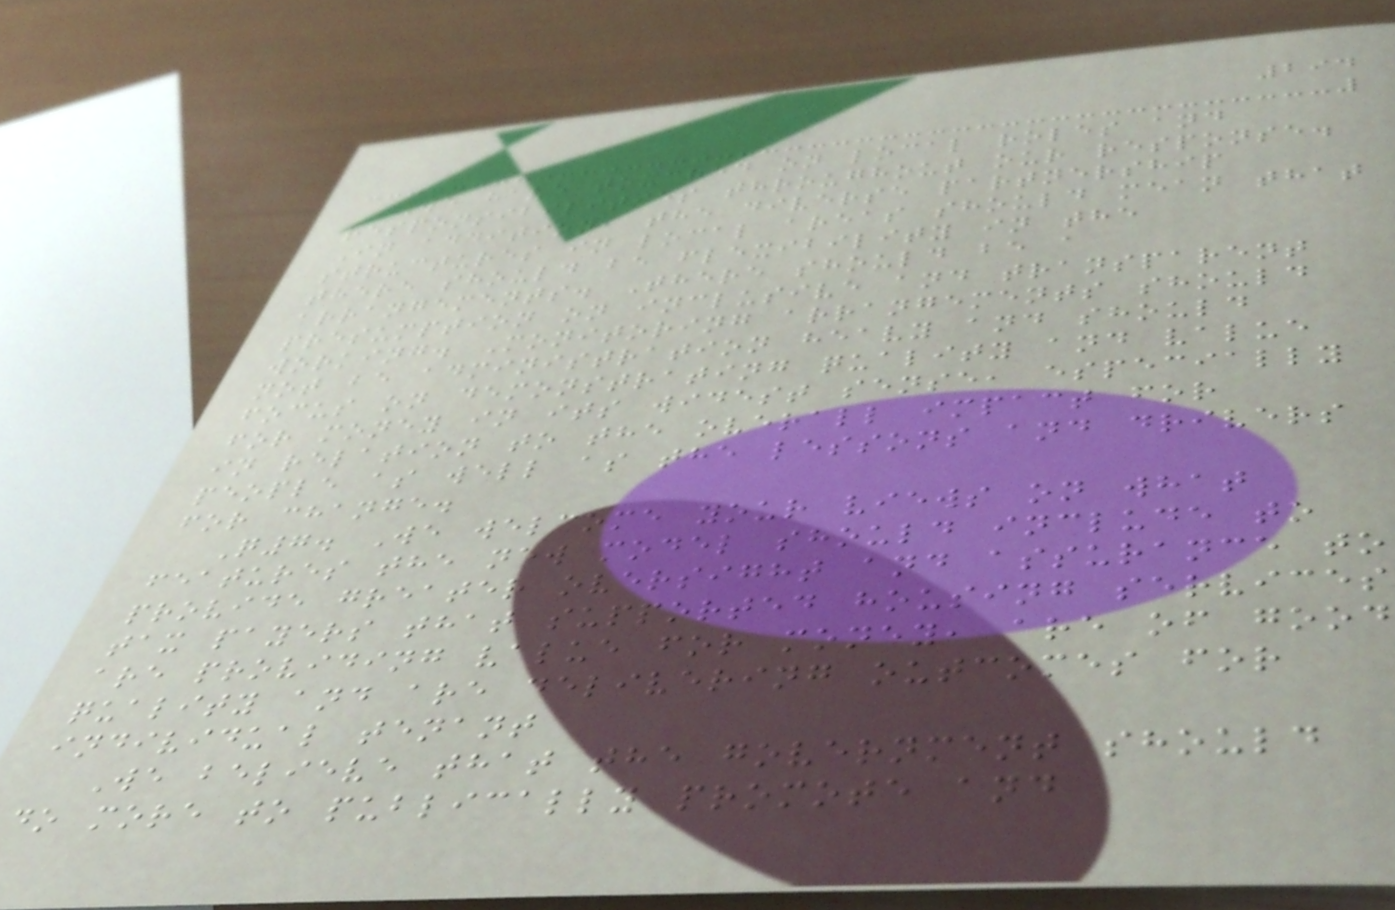294
We have touched on local roles and
responsibilities throughout our response.
In addition, the diverse partnership
structures in local areas should mean that
there should be flexibility in the
arrangements. There should be a
presumption on inclusive and transparent
working. Monitoring arrangements should
not be administration heavy and should
focus on demonstrating quality and value
for money in its widest sense, especially
in relation to the overall impact for
people as well as the lessons and drivers
for change.
Q7. We welcome your views on what
features the new model should include to
provide greater oversight and assurance to
tax payers that supported housing services
are providing value for money, are of good
quality and are delivering outcomes for
individual tenant
We believe that the government should
do more to publically promote and
